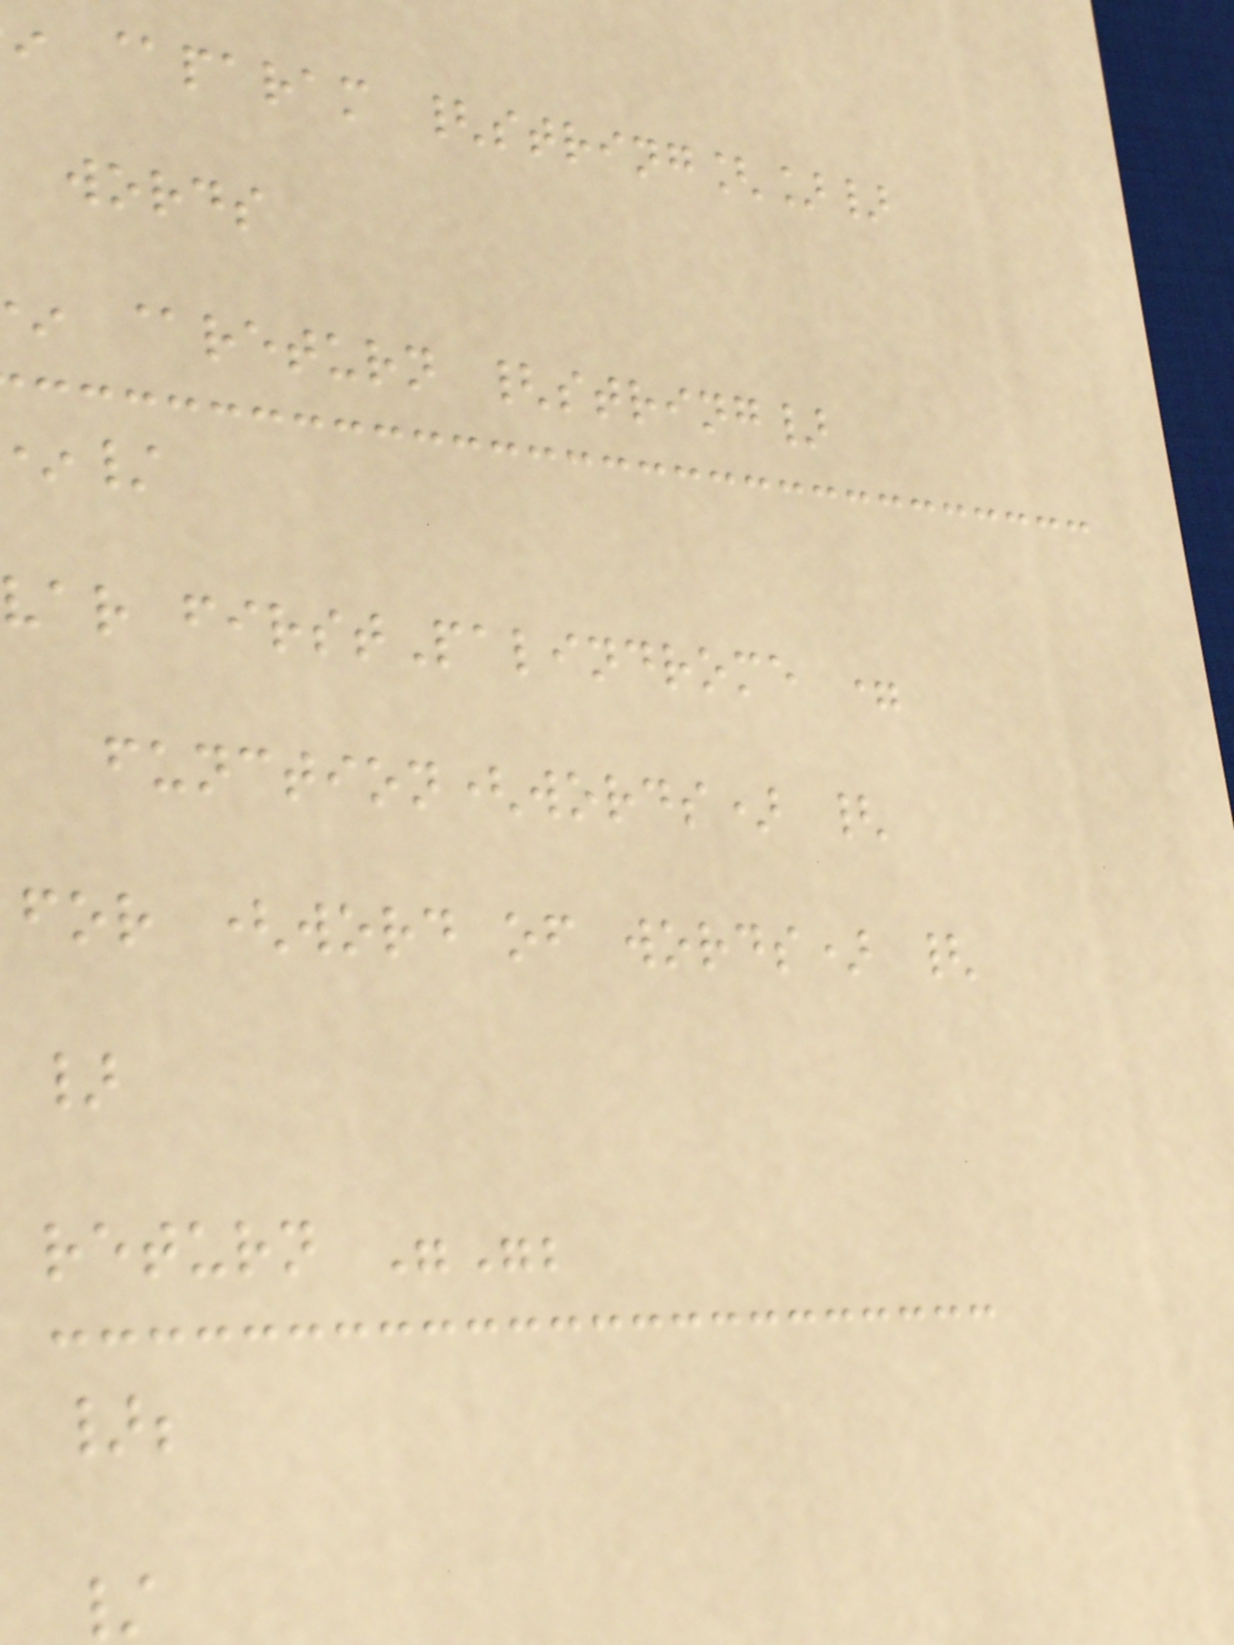@param {string[]}
words
@return {string}
var firstPalindrome =
function(words) {
for (word of words) {
}
return "";
};
/
